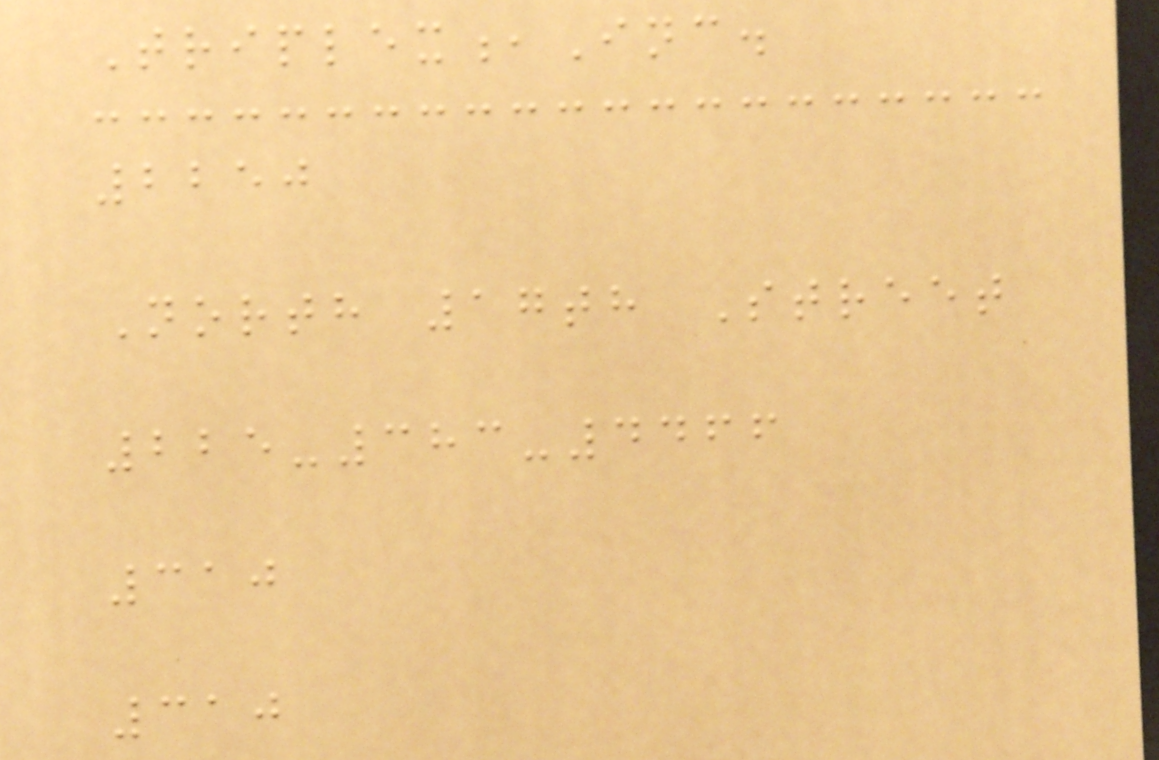Triplex,Inc.
2250
North 17th Street
225-383-4466
310
310
